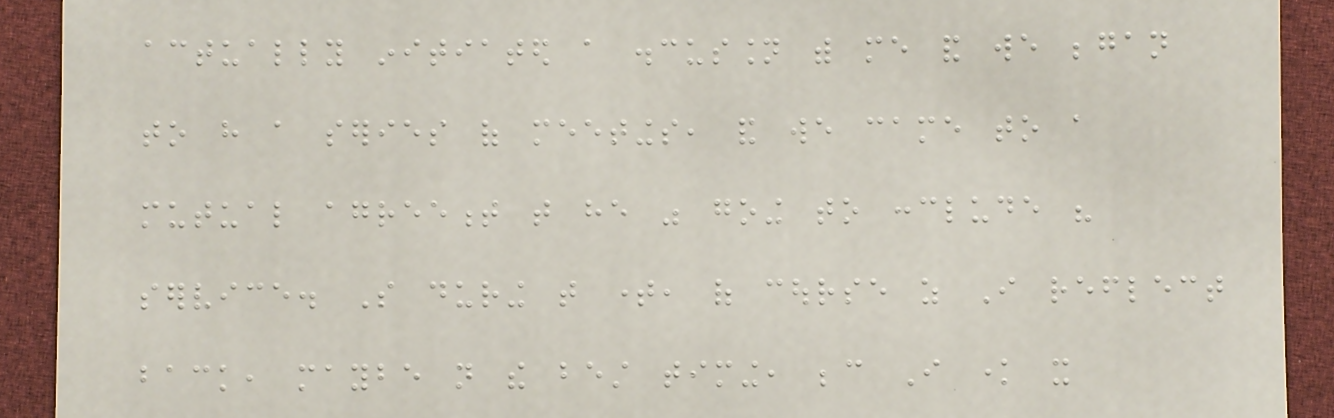actually initiated a discussion with me and we began
to have a series of meetings, and we came to a
mutual agreement that he was going to conclude his
service. So during that time, of course as I reflect
back, maybe not the best timing, because I know it
